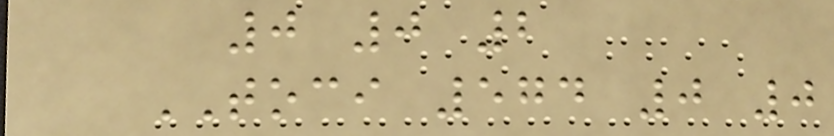0 0 2
TOCI 574 0 0
